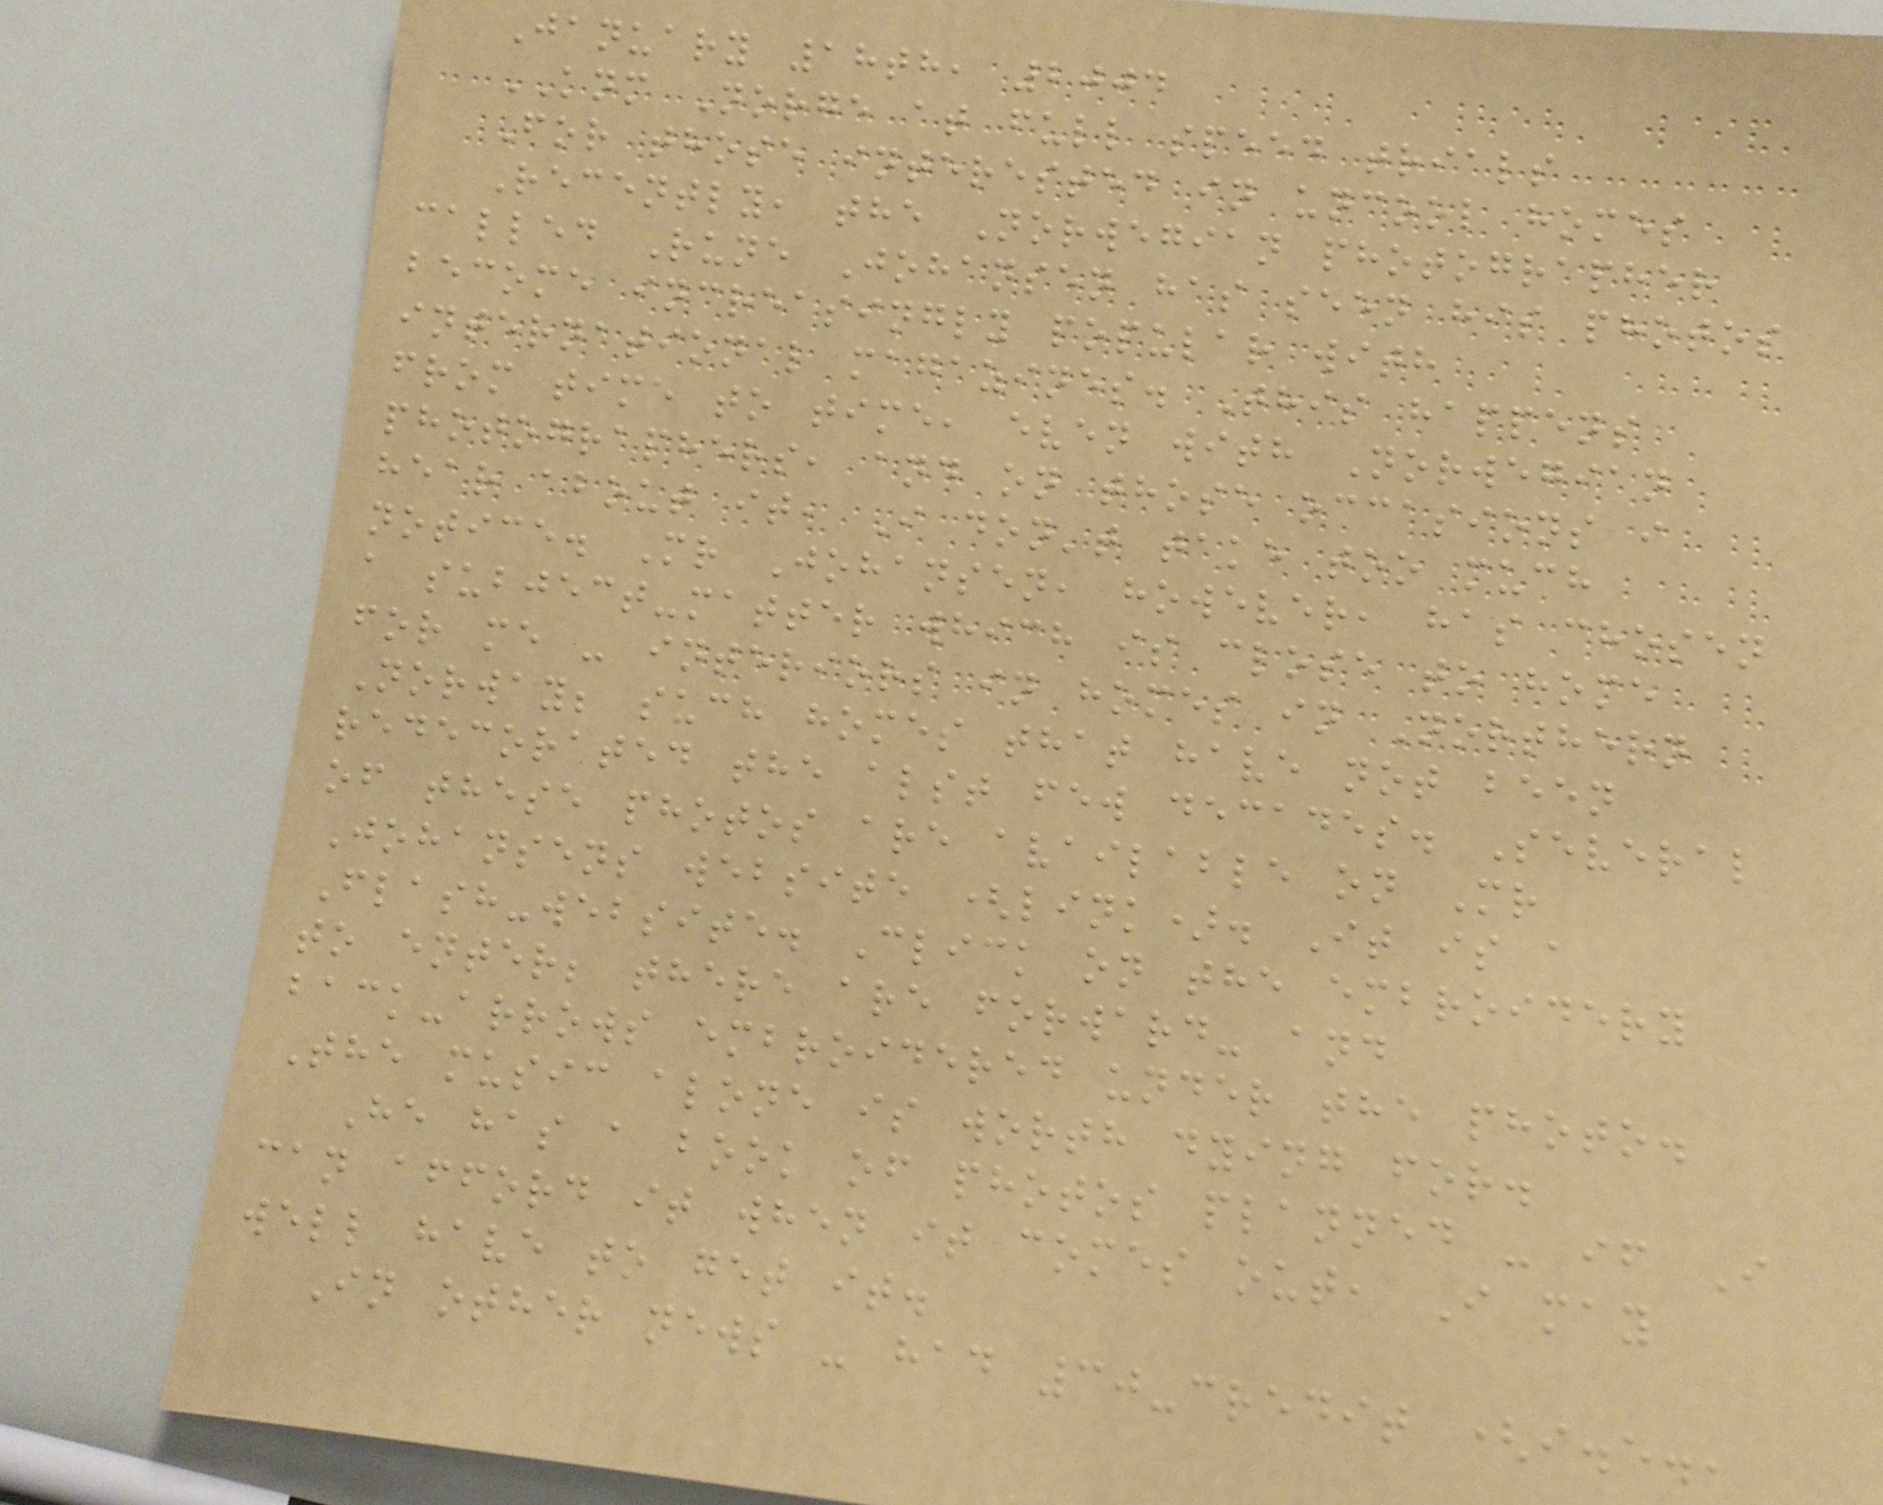January 18th, 2004
KNM Norge at full speed trials
For those interested in uncool homes
Recently, the Norwegian photographer
called Rune Johansen has seen his photos
become increasingly popular with
international magazines. This happens
from time to time, even with Norwegian
photographers, and on those occasions i
hear about it, I don't take too much
notice. Mr Johansen, however, has chosen
a subject-matter which is close to home
for me - interiors in homes in Northern
Norway; such homes that have not been
redecorated the alst few decades. Several
of these photos are available on Mr
Johansens website (link). It is a
Flash-website. Click on the embroidery
to enter; there are forward- and
back-arrows embroidered under the photo.
The music alone is worth dying for.
He has a book of photos planned - if I
can afford it when it comes out, I may
well have to get it.
In other news - had 30-credit (i.e.,
